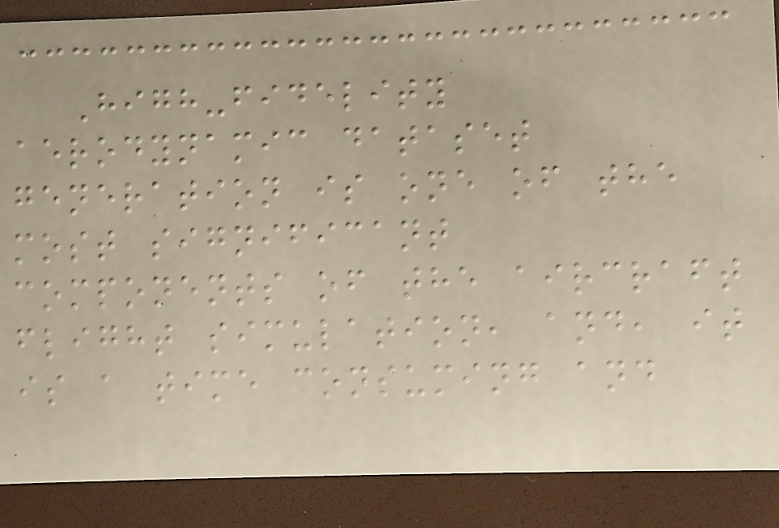High-fidelity
aerodynamic dataset
generation is one of the
most significant
components of the aircraft
flight simulation, and, it
is a time consuming and
